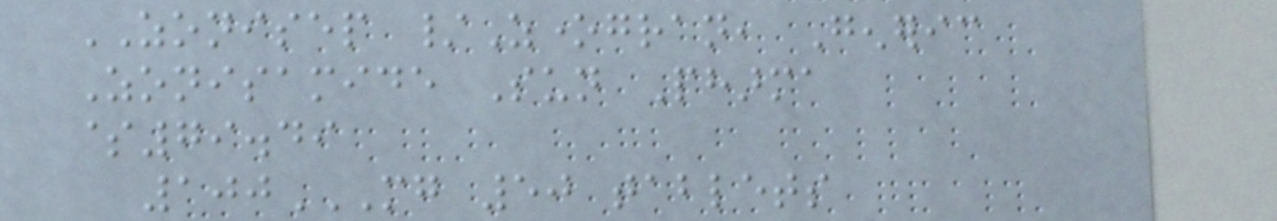ZONISEP /Zonegran, Generic
Zonisamide Sun Pharma
$79.49
100MG 50 TABLETS
